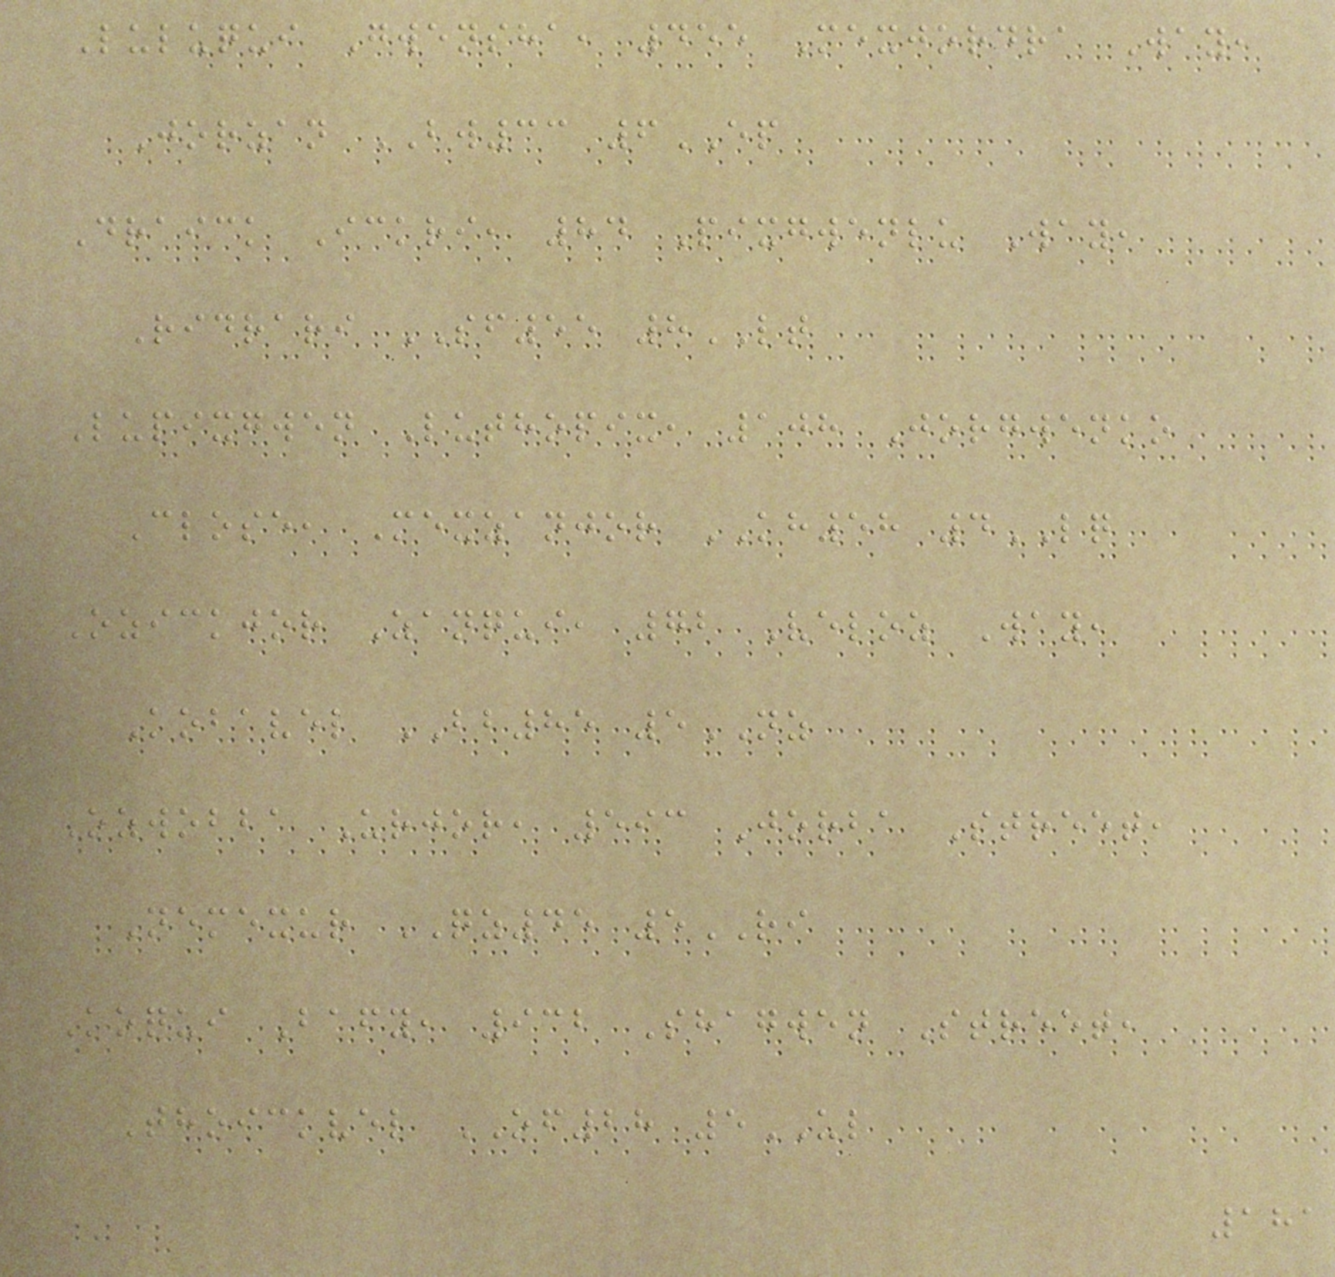Luluqui Gwensha, 455 Mexjordra Way,
Jorzan BW33 6EP
Draick Ickri, 84 Pixgwenlu Way,
Ridrari SF55 8LT
Lupixgwen Luthopix, 108 Jorgwenko
Close, Mexzanjor KH58 4LQ
Ozickjor Zanqui, 72 Veloz Way,
Kobavel BB85 5NZ
Ozwobba Urjor, 593 Jorba Street,
Nemexur QZ45 5RI
Koqui Bafy, 932 Shagwen Street,
Thoickvel OF28 5UL
181
